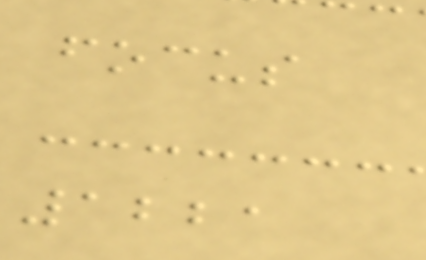focus
1221
